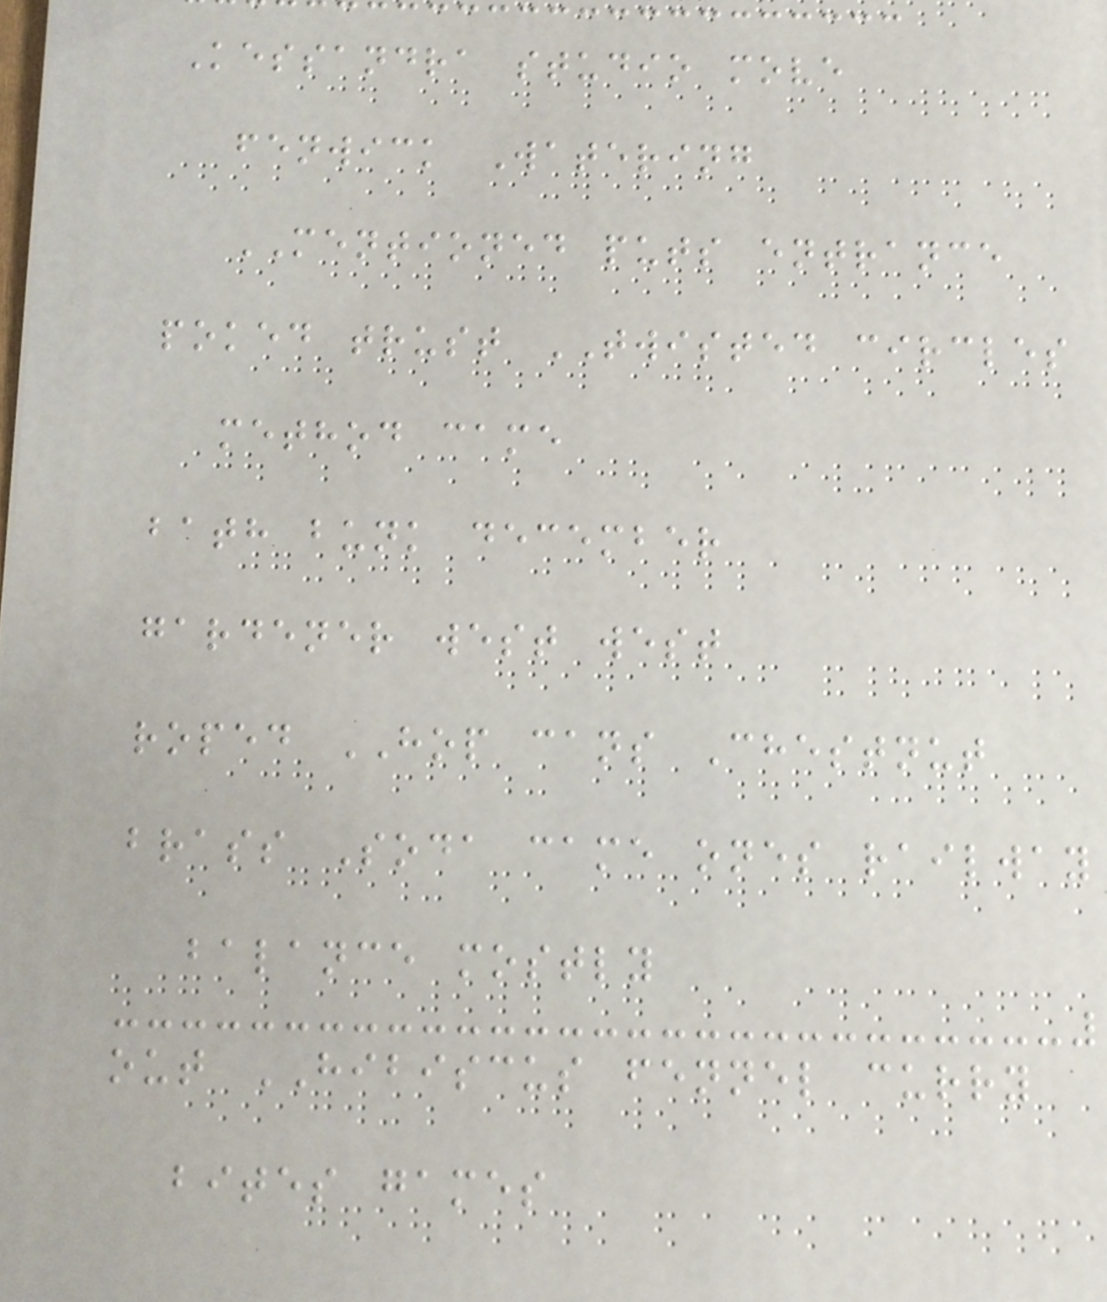Kessandra studio move
fenwick Watering
MENTIONED puts entrance
poked trust TWISTED circles
method came
bath bunk december
gardener west west
roped HOP cans Chestnut
brass Soda came ones railway
balance mostly
out HIBISCUS fennel curry
bites games
